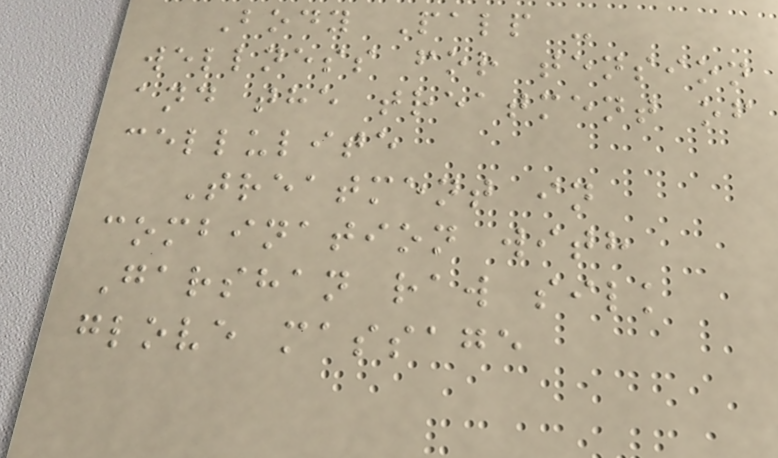Body Palp -
wellness for tension
and the treatment of
cellulite
Treatment in
combination with
Garshan raw silk
glove massage
